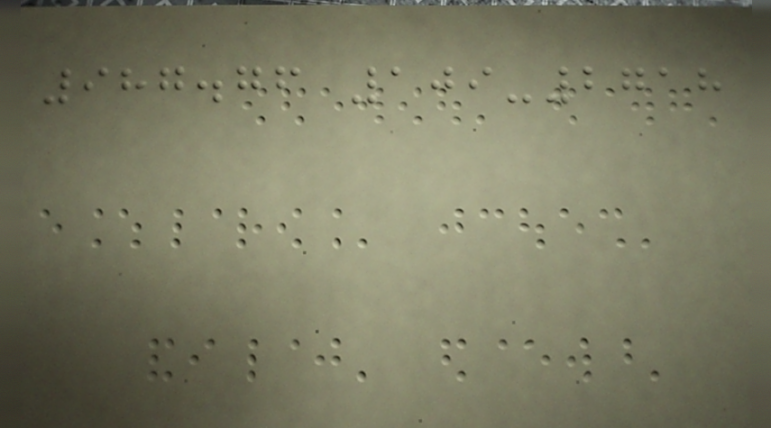987.76 109-2718
